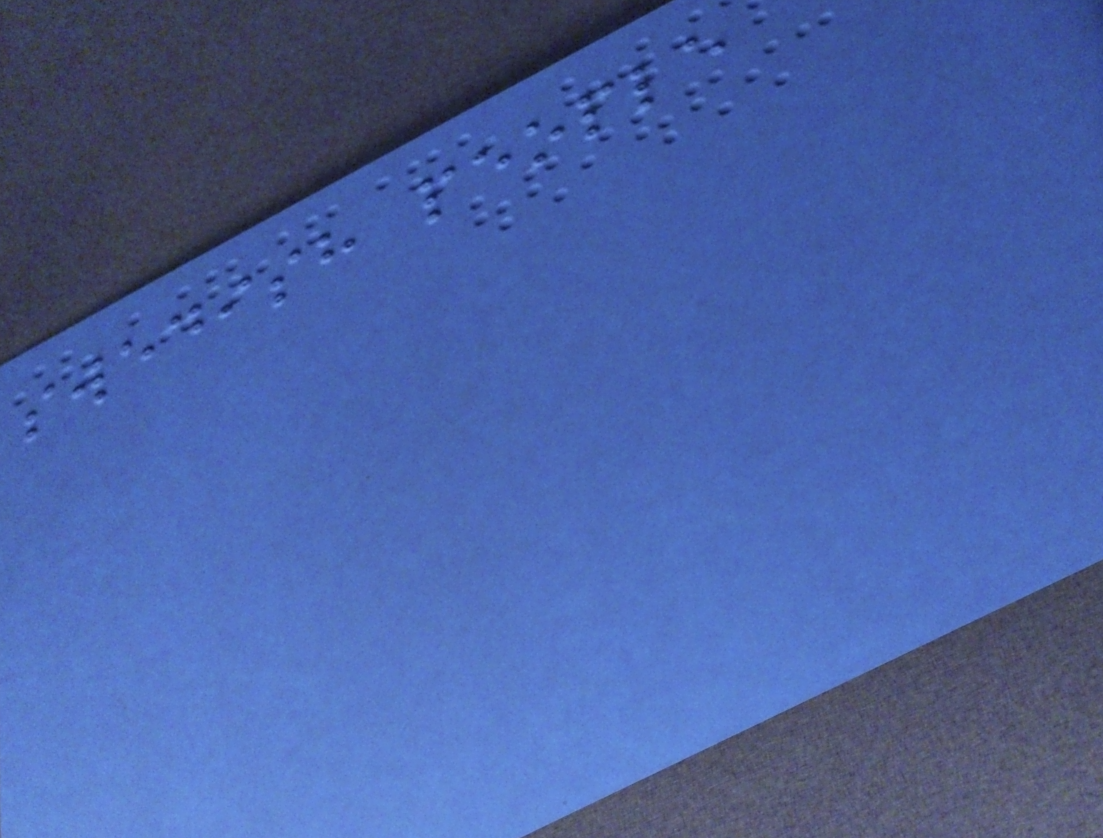swedish people
